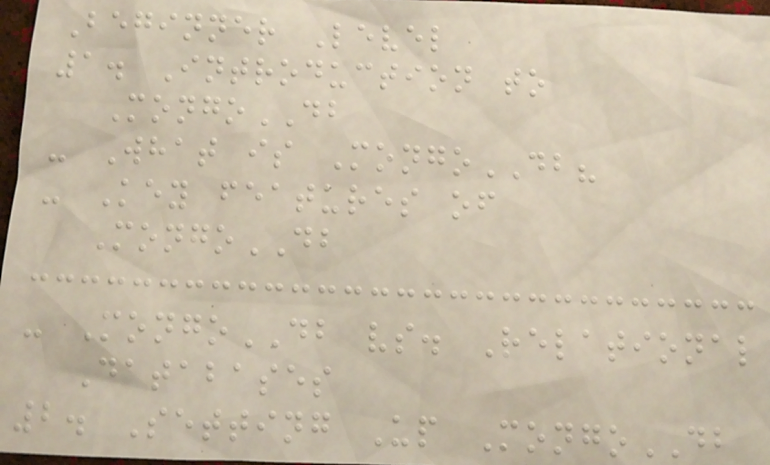Beginner Level
1. Introduction to
MongoDB
- What is MongoDB?
- Key features of
MongoDB
- MongoDB vs. Relational
Databases
2. Setting Up MongoDB
